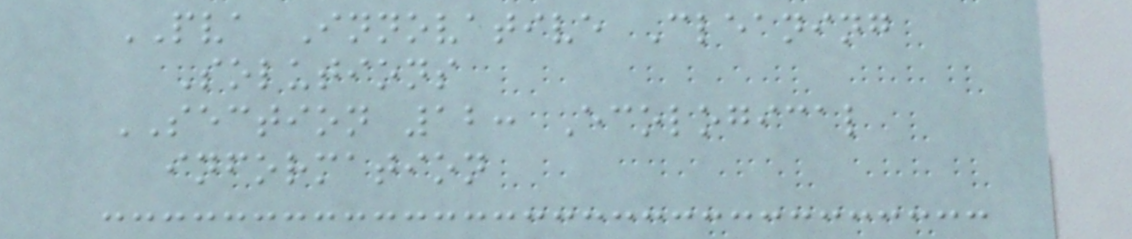PVA Innovative Cleaning
Solutions
SECTION 12: Ecological
information
